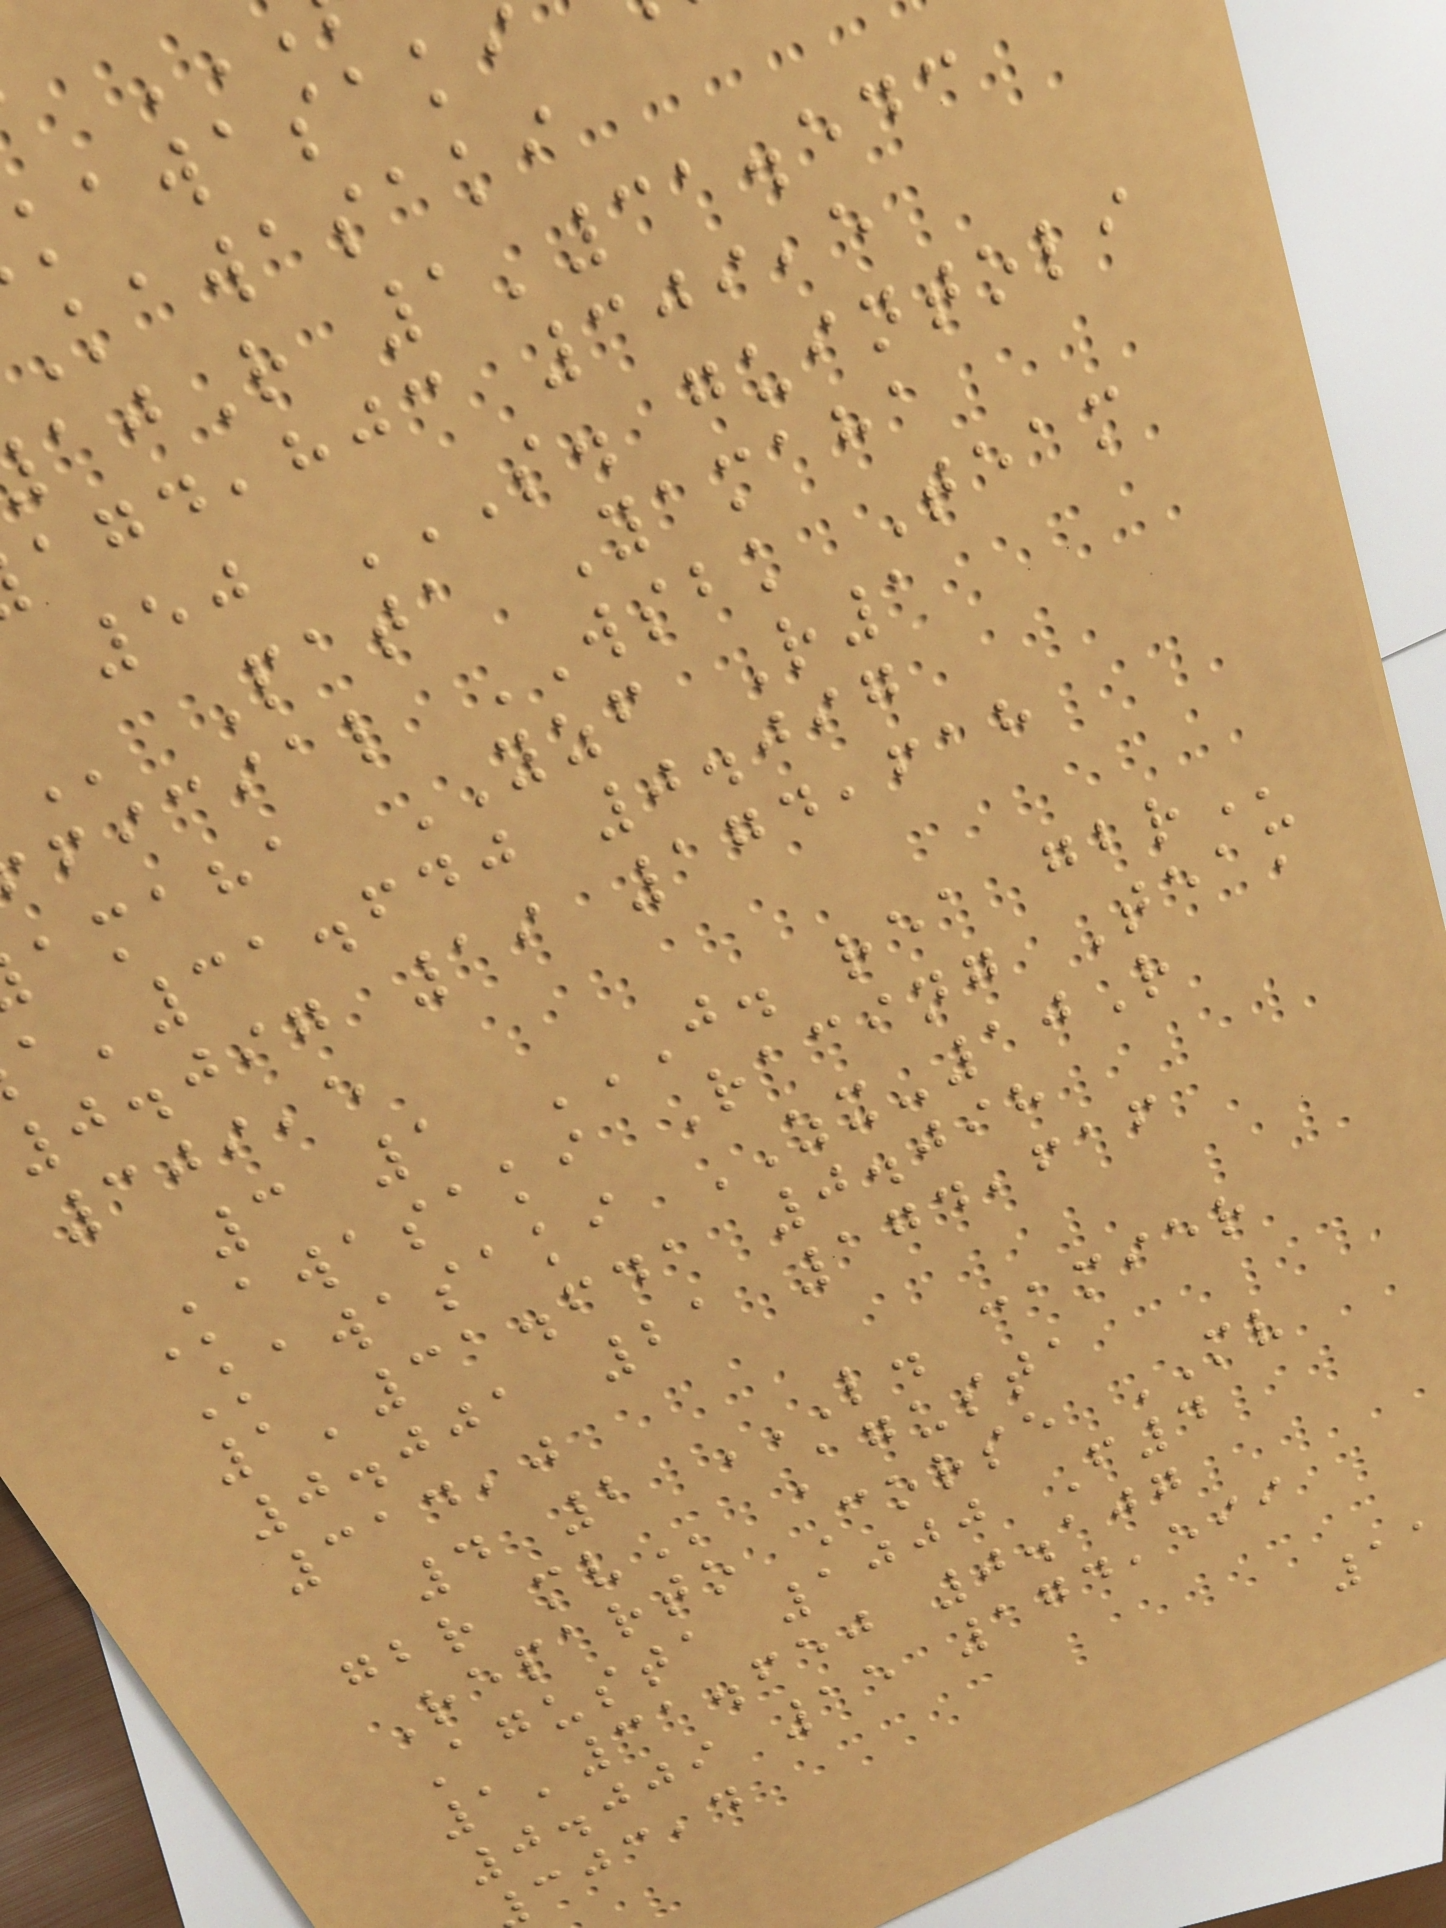kawasaki
kawasaki
R 1'31.543
,hjc 309,5
Pata Yamaha
ficial WSBK Team
amaha YZF R1
'31.640 0.097
0.097 19 174,618
309,5
3 1 J. REA GBR
Kawasaki Racing Team
Kawasaki ZX-10R
1'31.641 0.098
0.001 21 174,616
314,0
4 2 L. CAMIER
Reparto Corse MV
Agusta 1000 F4
1'31.650 0.107
0.009 15 174,599
